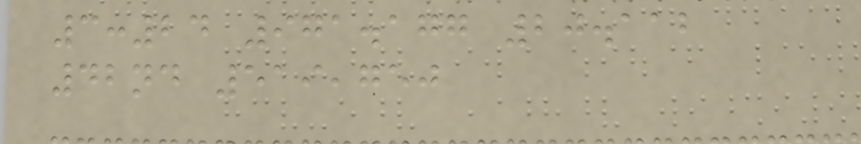3:24 971.177 20.112
42nd 519,750
